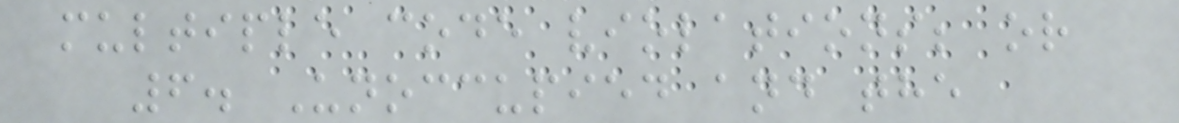multiple code violations; or
6. Unoccupied and the
